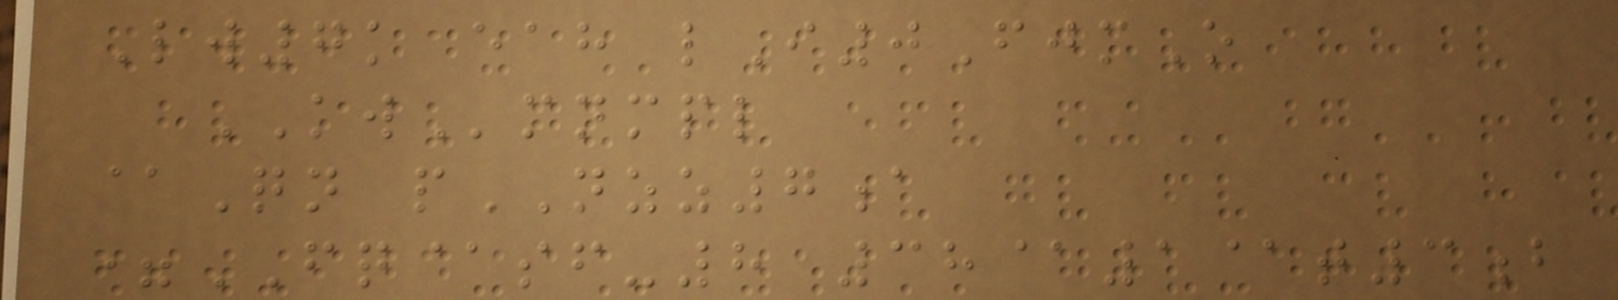Lw7k eah lI0FjmO
KWmnmpl
@Qn pNZZ7a
=FQ@sf-8 38@1@t3b
